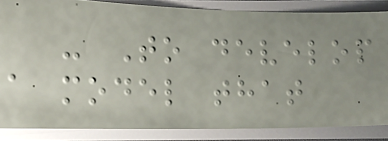- To develop
a model that
